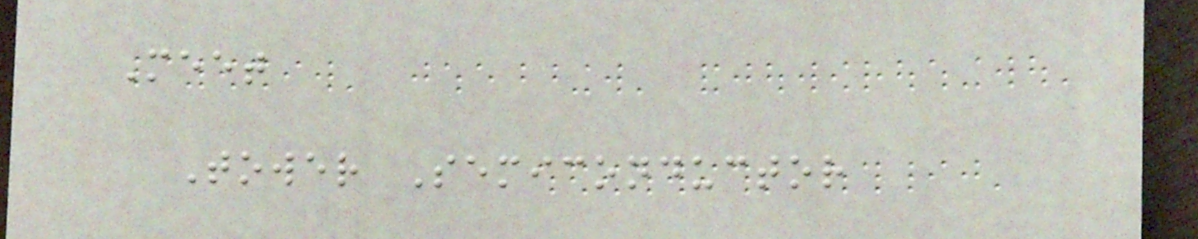Meet
Tower Semiconductor
